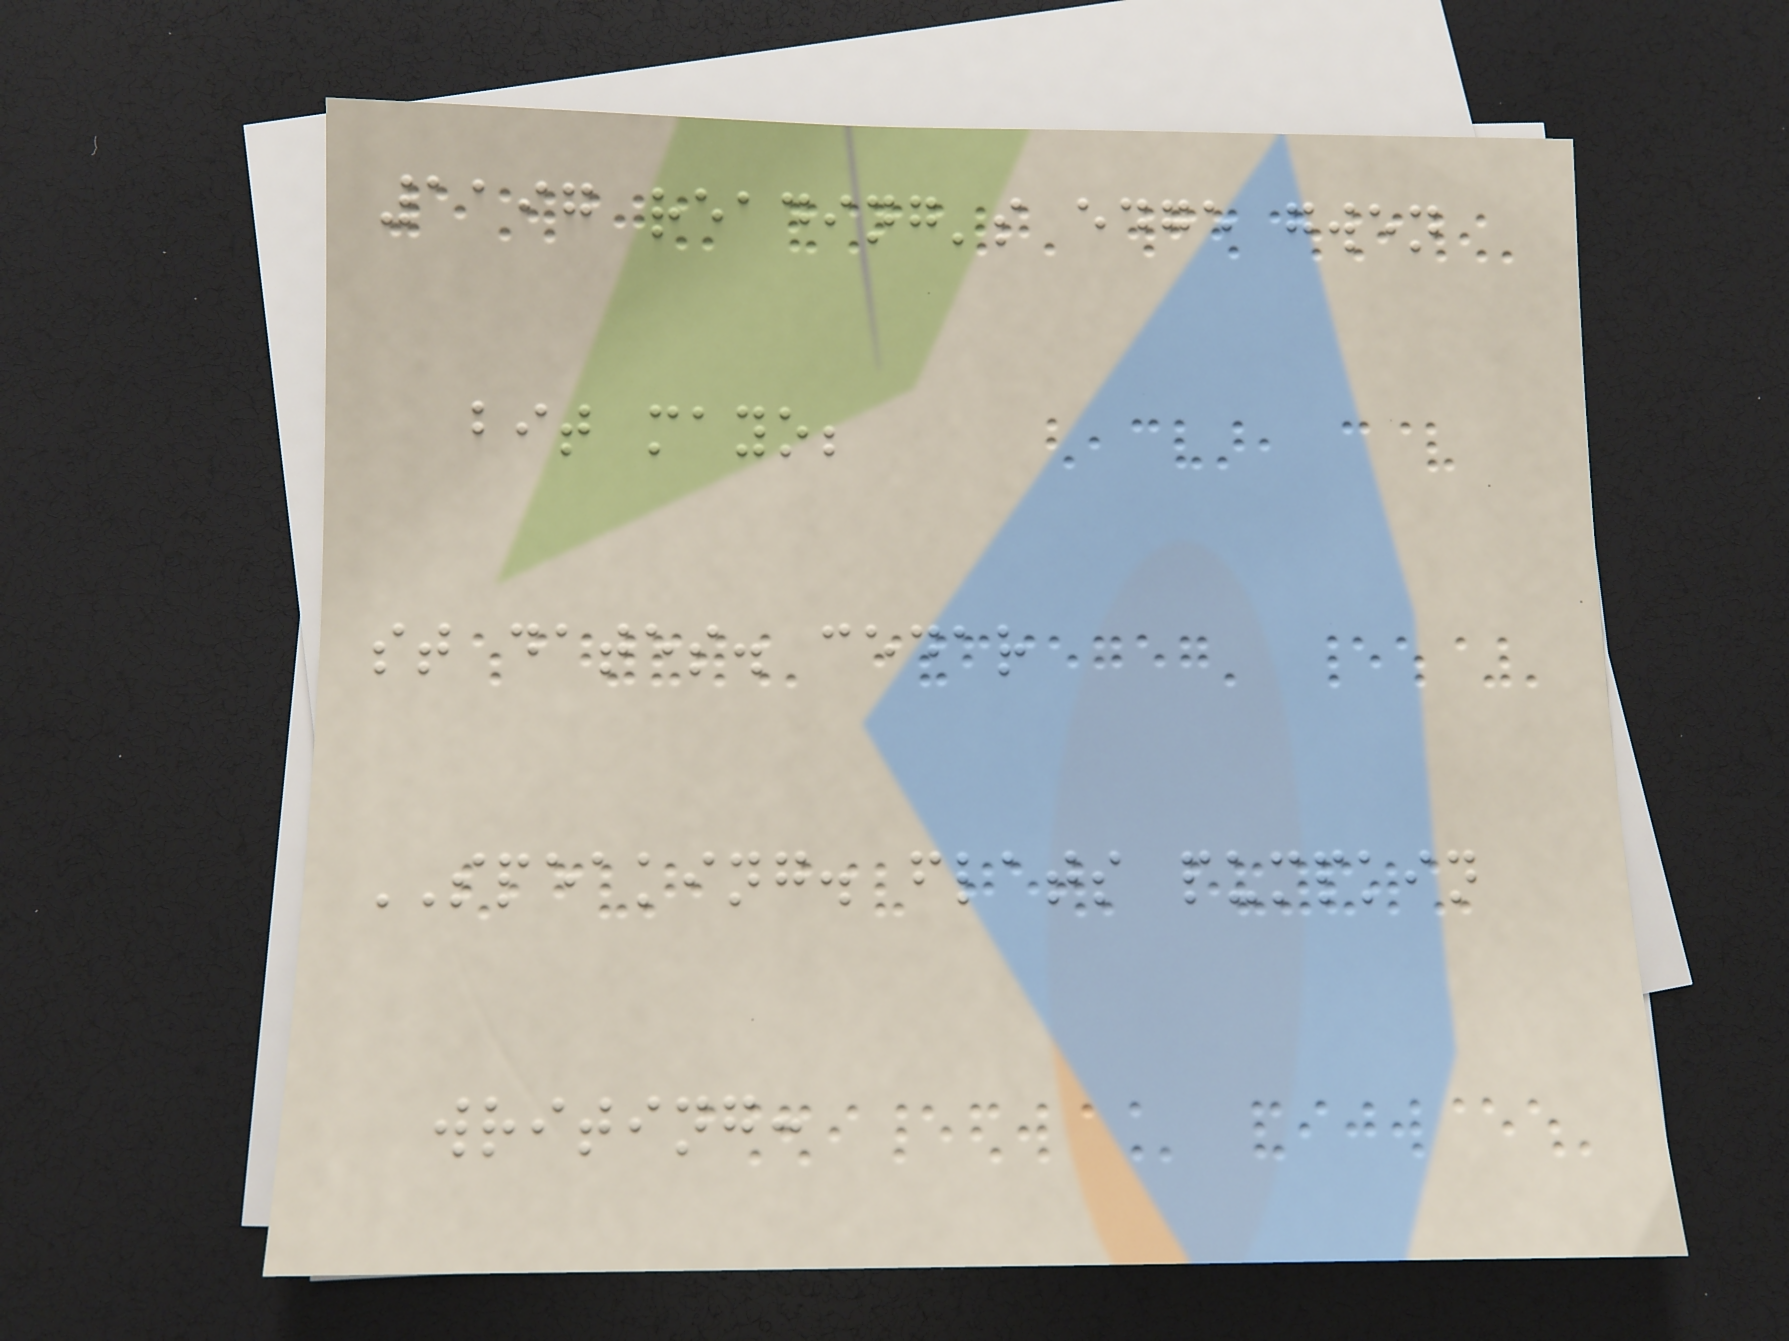1197 reading's edge gwen
bit mayo;
st dates. cedar
SPEAKING. flats pumpkin
writing:
